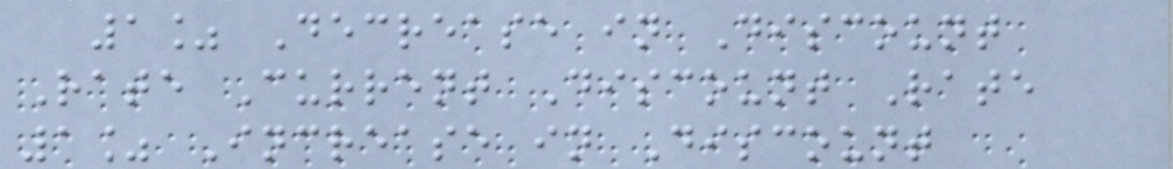1% Decrease in Discount
Rate Current Discount Rate
1% Increase in Discount
